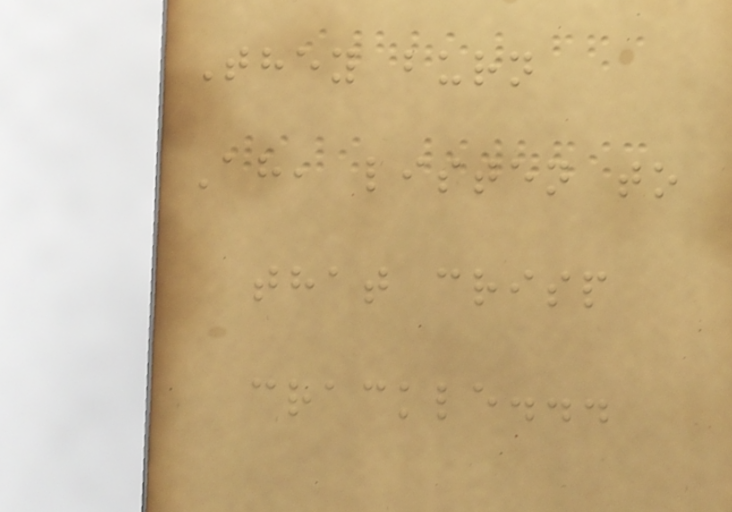They burn
Ah, listen to
that crisp
crackle...
